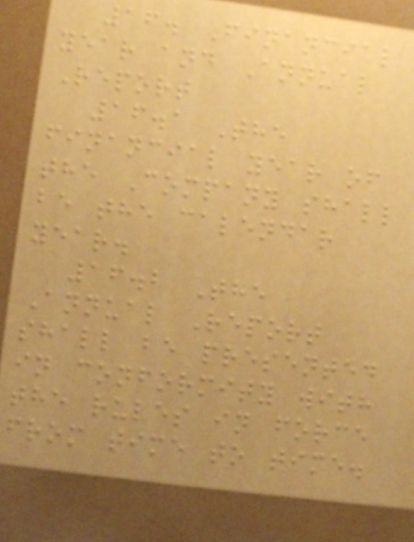16. Financial
year and Annual
Report
16.1 The
financial year of
the Company shall
be the calendar
year.
16.2 The
Annual Report
shall be presented
in conformity with
the rules in force
from time to time.
